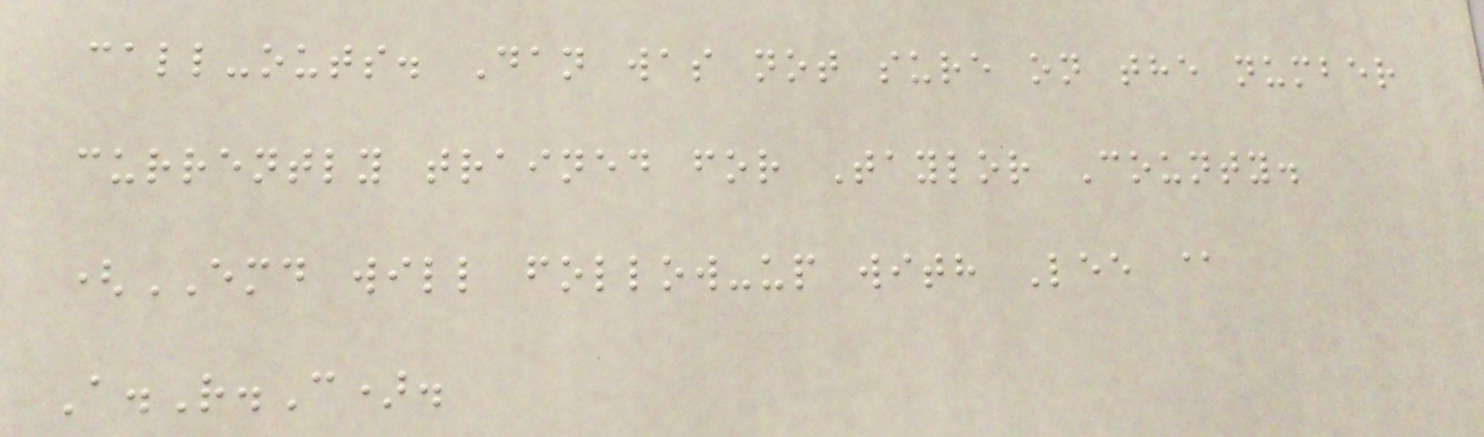call-outs. Dan was not sure on the number
currently trained for Taylor County.
(EMD will follow-up with Lee @
A.R.C).
